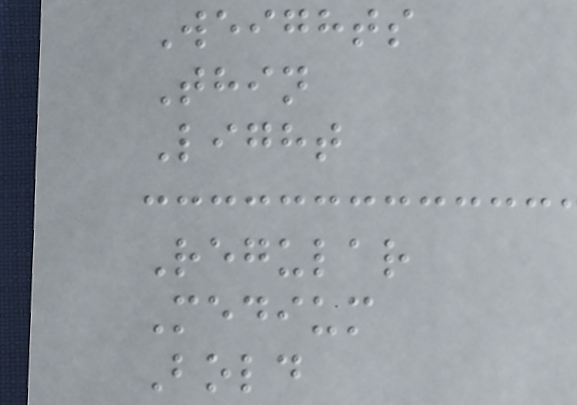Weights
Thin
Light
Regular
Medium
Bold
